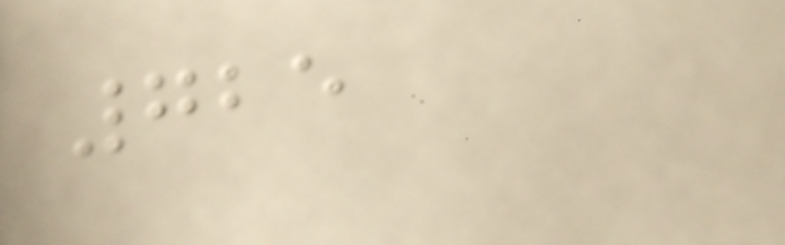725
